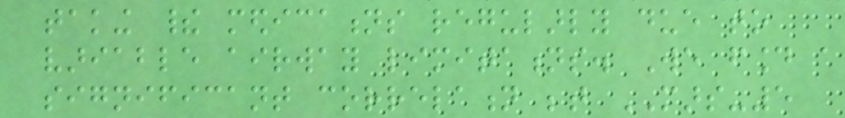taking their medications regularly due to
variable airway limitations. We found a
significant correlation between MARS-5
